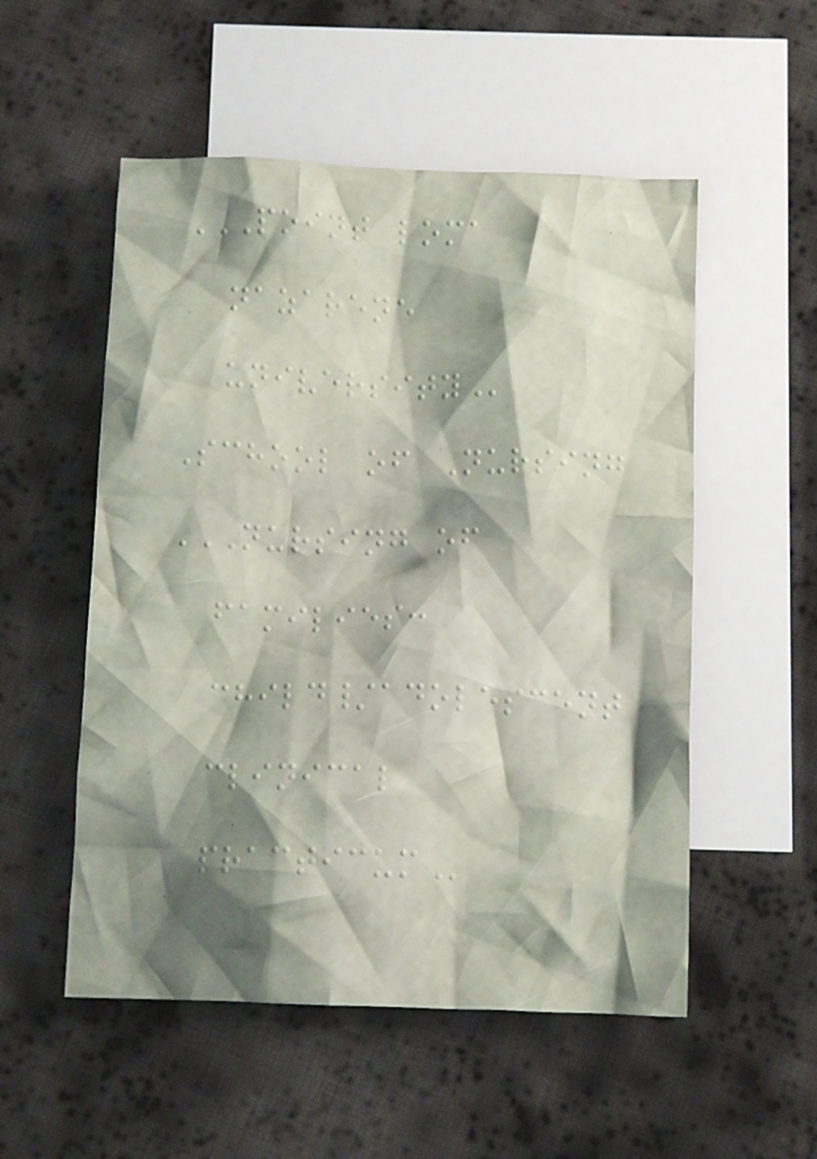POINT LOMA
NAZARENE
UNIVERSITY
School of Nursing
NURSING OF
FAMILIES:
CHILD/ADOLESCENT
CLINICAL
PRACTICUM
